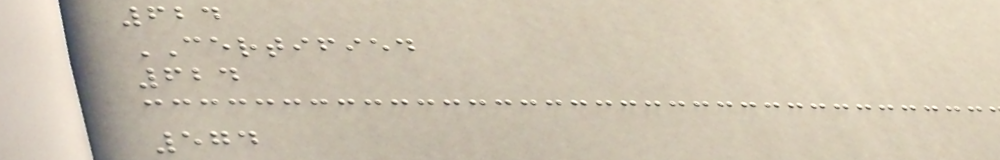624
CERTIFIED
624
574
